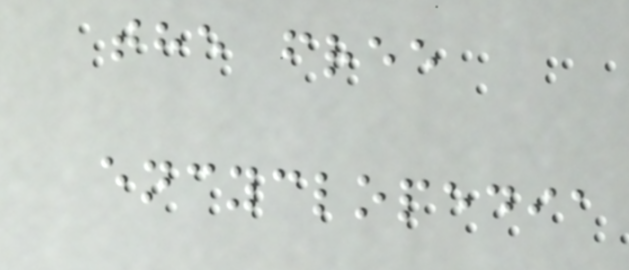the free
encyclopedia
